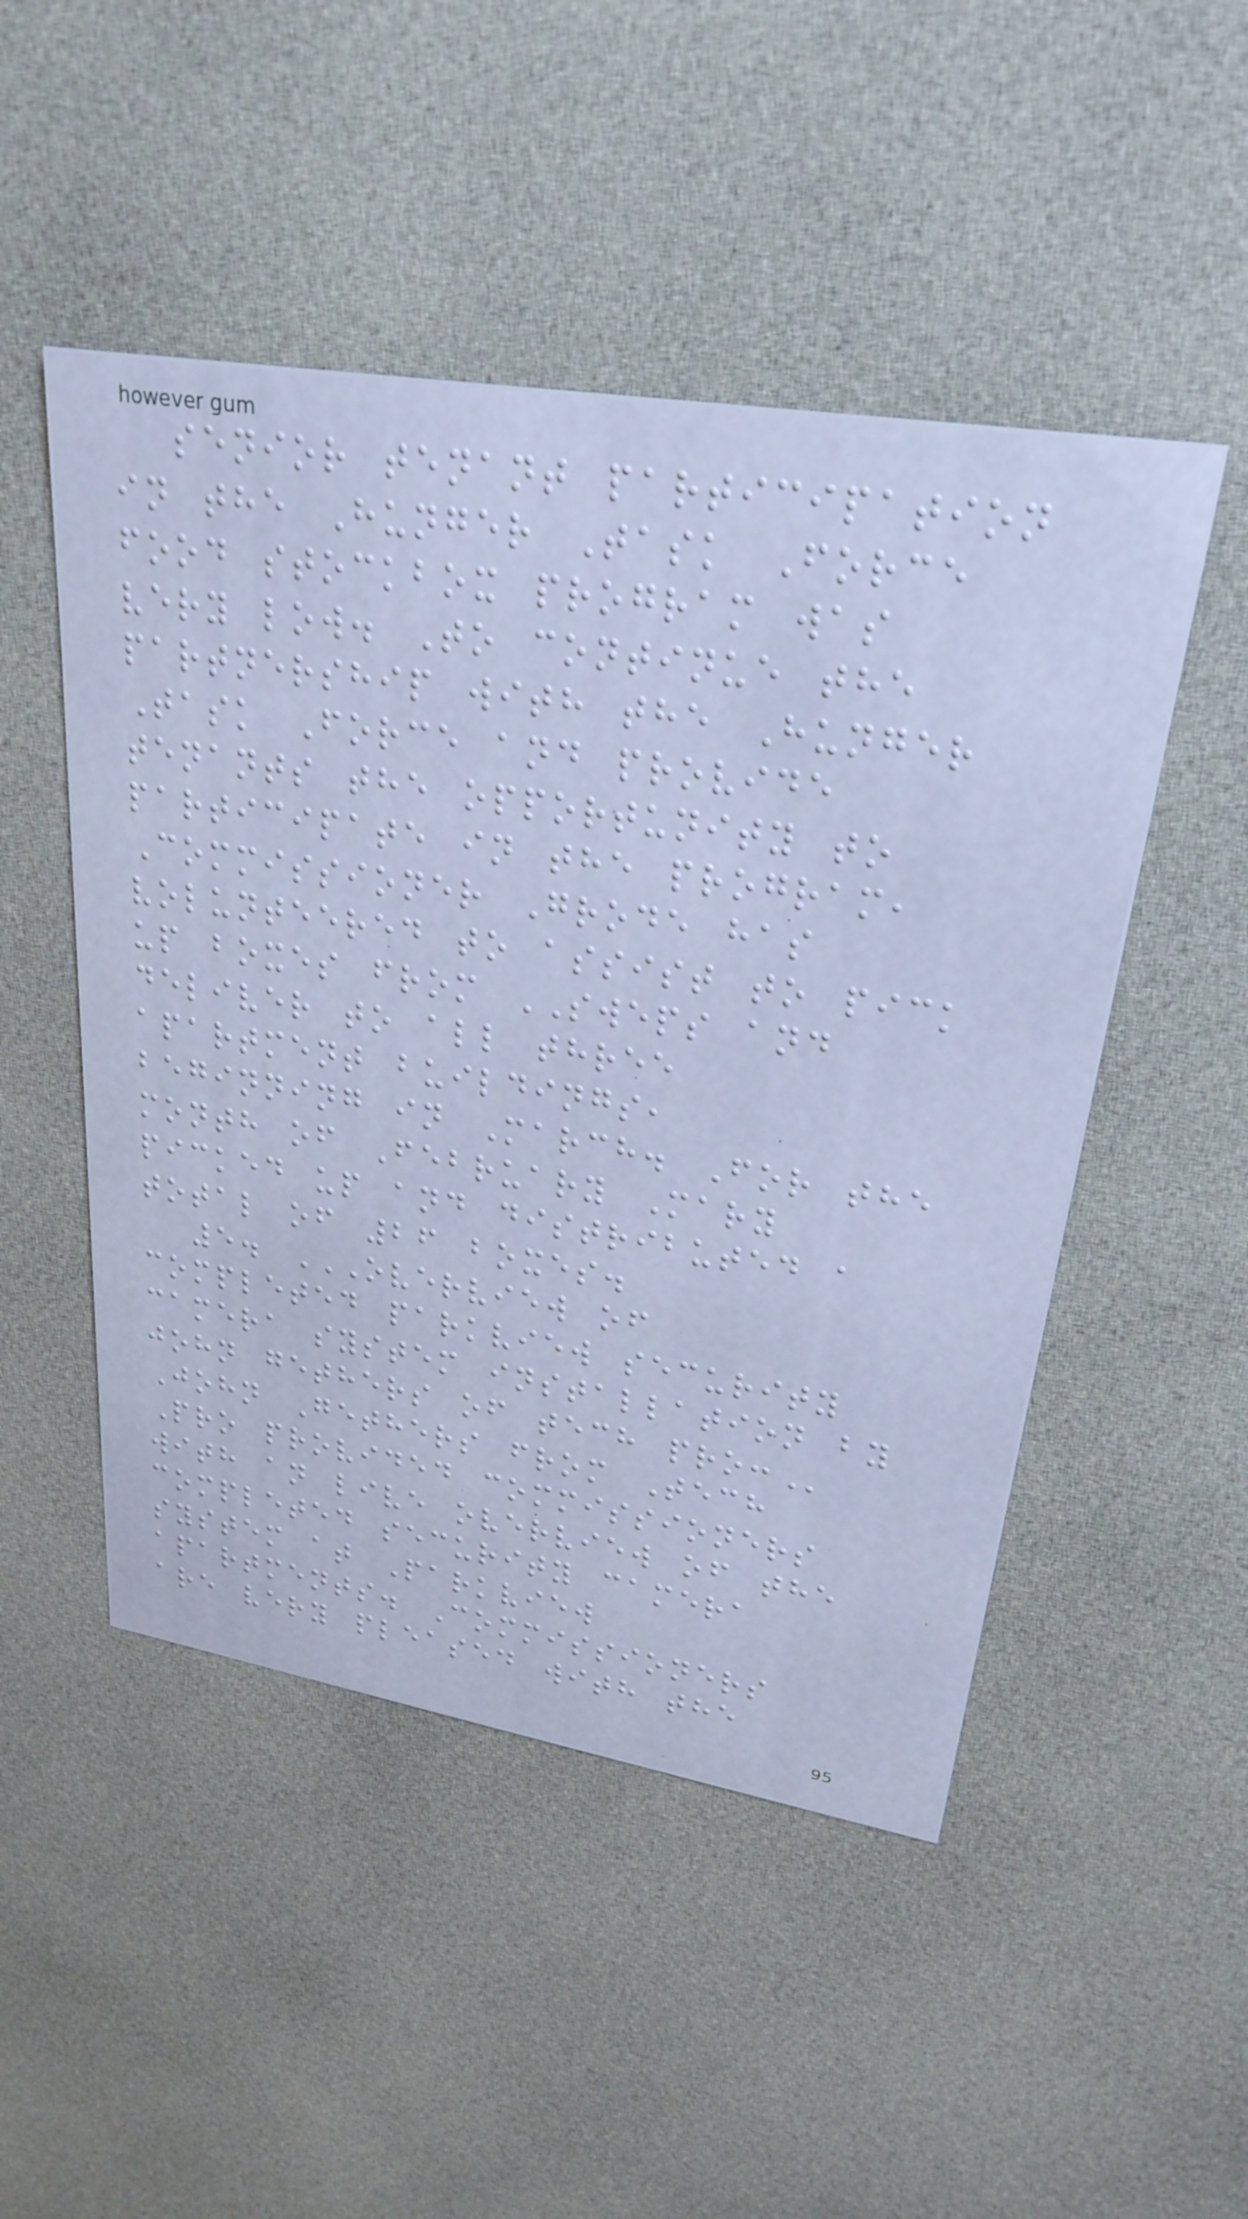senior tenant participation
in the Hunger Task Force
food stockbox program was
very low. To continue the
partnership with the Hunger
Task Force and provide
tenants the opportunity to
participate in the program,
Commissioner Grode has
volunteered to assist to pick
up boxes from SWEPS and
deliver to all three
apartment buildings,
beginning in March. For the
month of February Mary
picked up and distributed a
total of 26 boxes.
5. OVERVIEW OF
COMPLETED PARKVIEW SECURITY
CAMERA SYSTEM INSTALLATION BY
JOHN GETHERS OF TECH PRO:
John Gethers from Tech
Pro provided commissioners
with an live overview of the
completed security camera
system at Parkview
apartments. Commissioners
are very pleased with the
